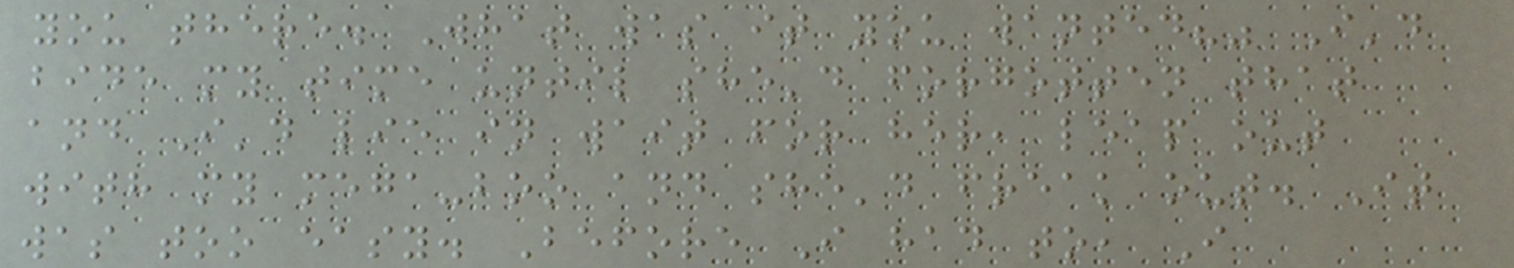you there. What was it you wanted?" I'd
bide my time until she'd forgotten that
and I'd lie in wait for her, leap out
with my mega-boo and she'd freak out. It
was too easy. Before I had to, I
